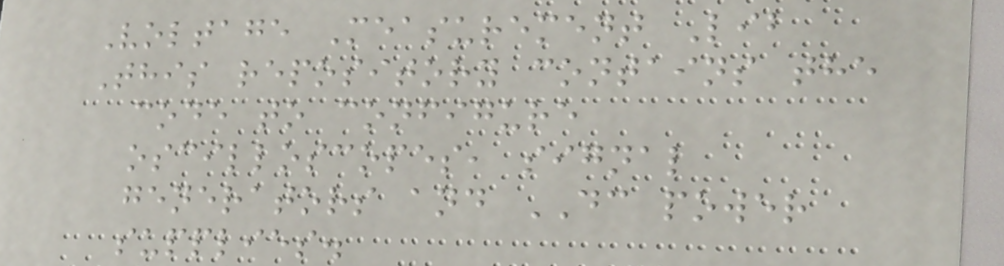Voltage Measurement Lib
This repository contains the
code to configure
oscilloscopes, signal
generators and DC power
supplies.
